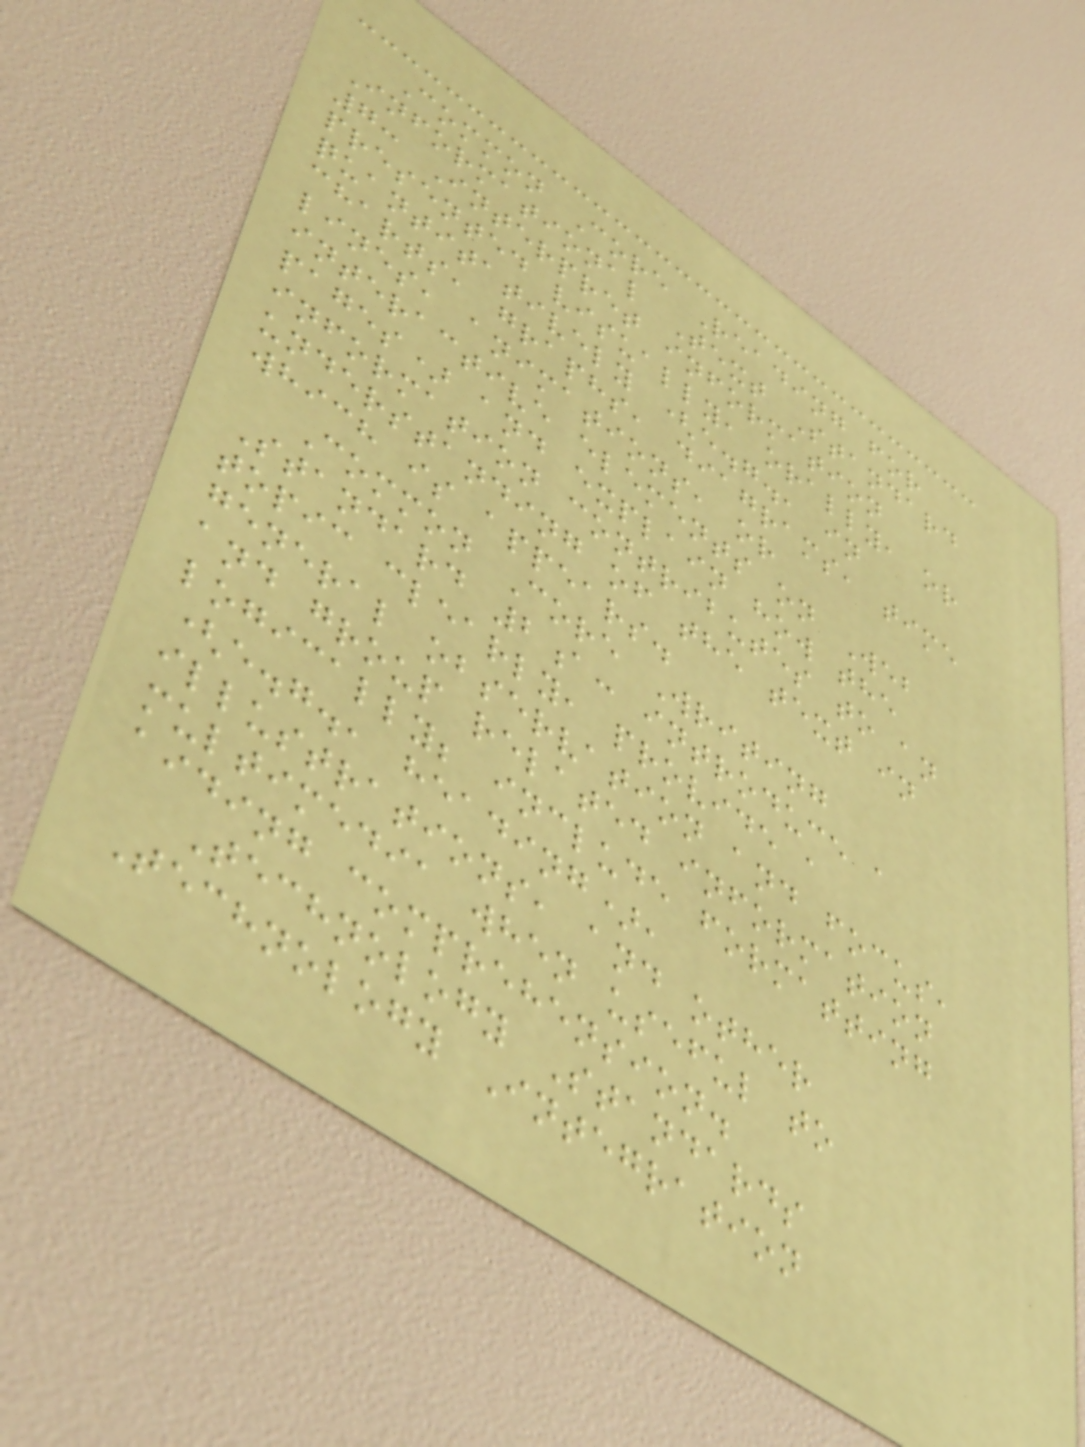Common Core Reading for
Informational Text Standard
7: Interpret information
presented visually, orally, or
quantitatively (e.g., in
charts, graphs, diagrams, time
lines, animations, or
interactive elements on Web
pages) and explain how the
information contributes to an
understanding of the text in
which is appears.
Common Core Writing
Standard 2a: introduce a
topic clearly, provide a
general observation and focus,
and group related information
logically; include formatting
(e.g., heading),
illustrations, and other
multimedia when useful to
aiding comprehension.
Technology Standards
Technology Integration
